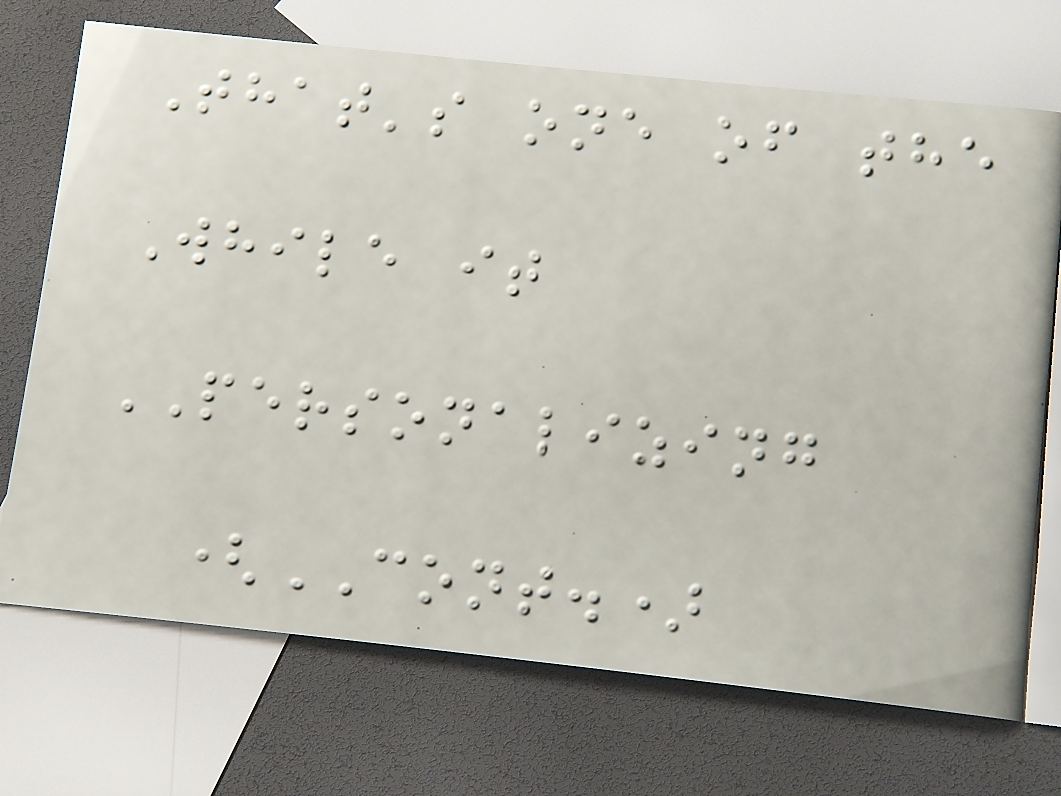That's one of the
While it
PERSONALIZING
(CONT.)
